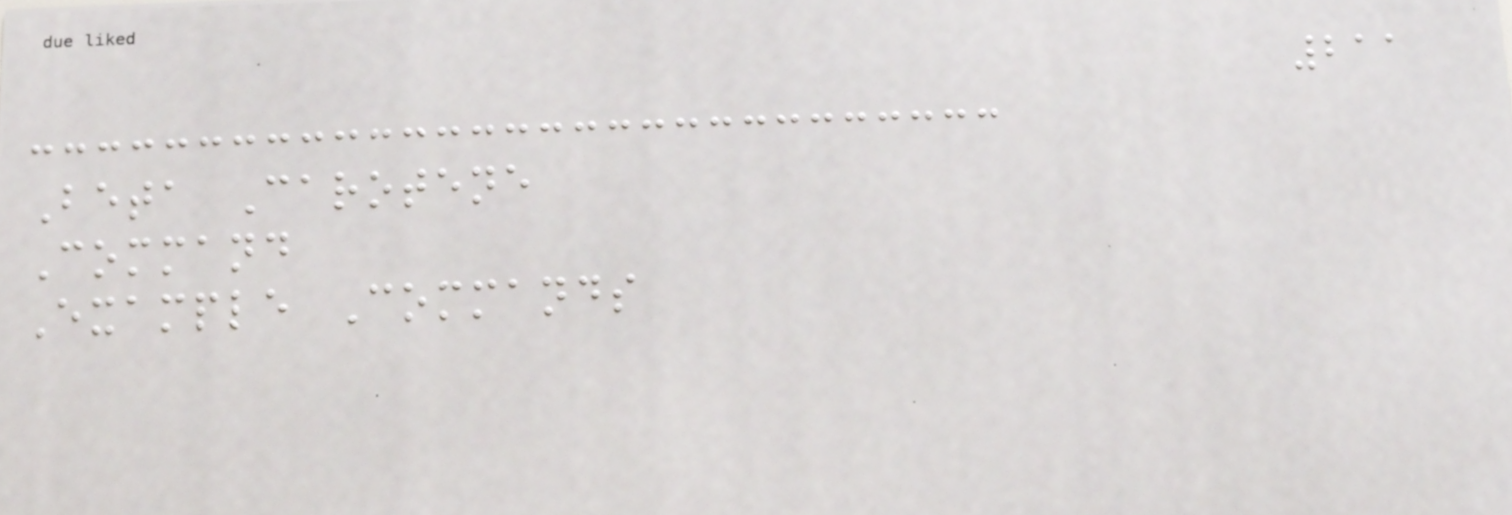211
Beta Carotene
Command
Example Commands
